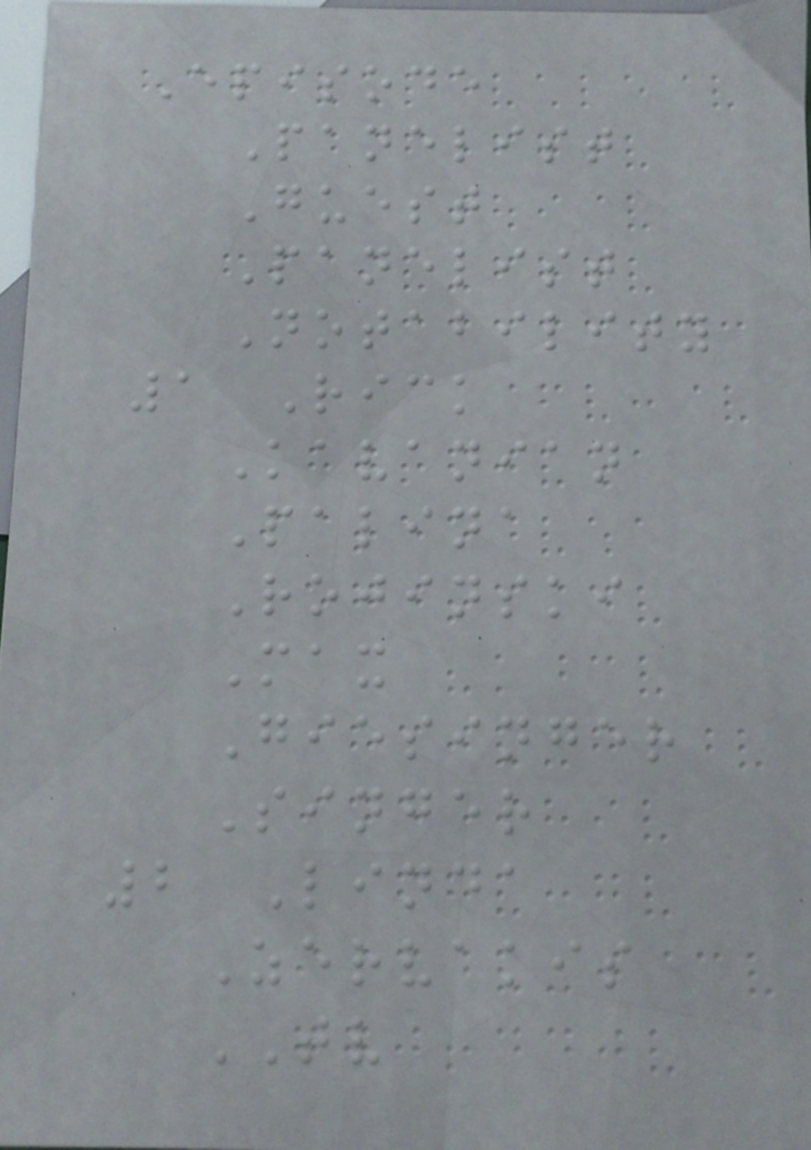Episode
Panelist
Guest
Panelist
Notability
1 Rick
Kavanian
Palina
Rojinski
Max
Giesinger
Singer
2 Linda
Zervakis
TV
